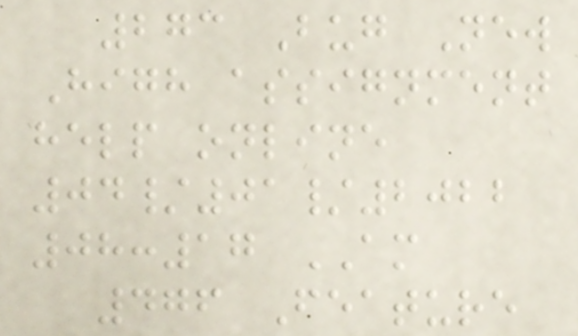273 Bug New
High assignment
help online
04/01/2022
08:17 AM
476 Feature
